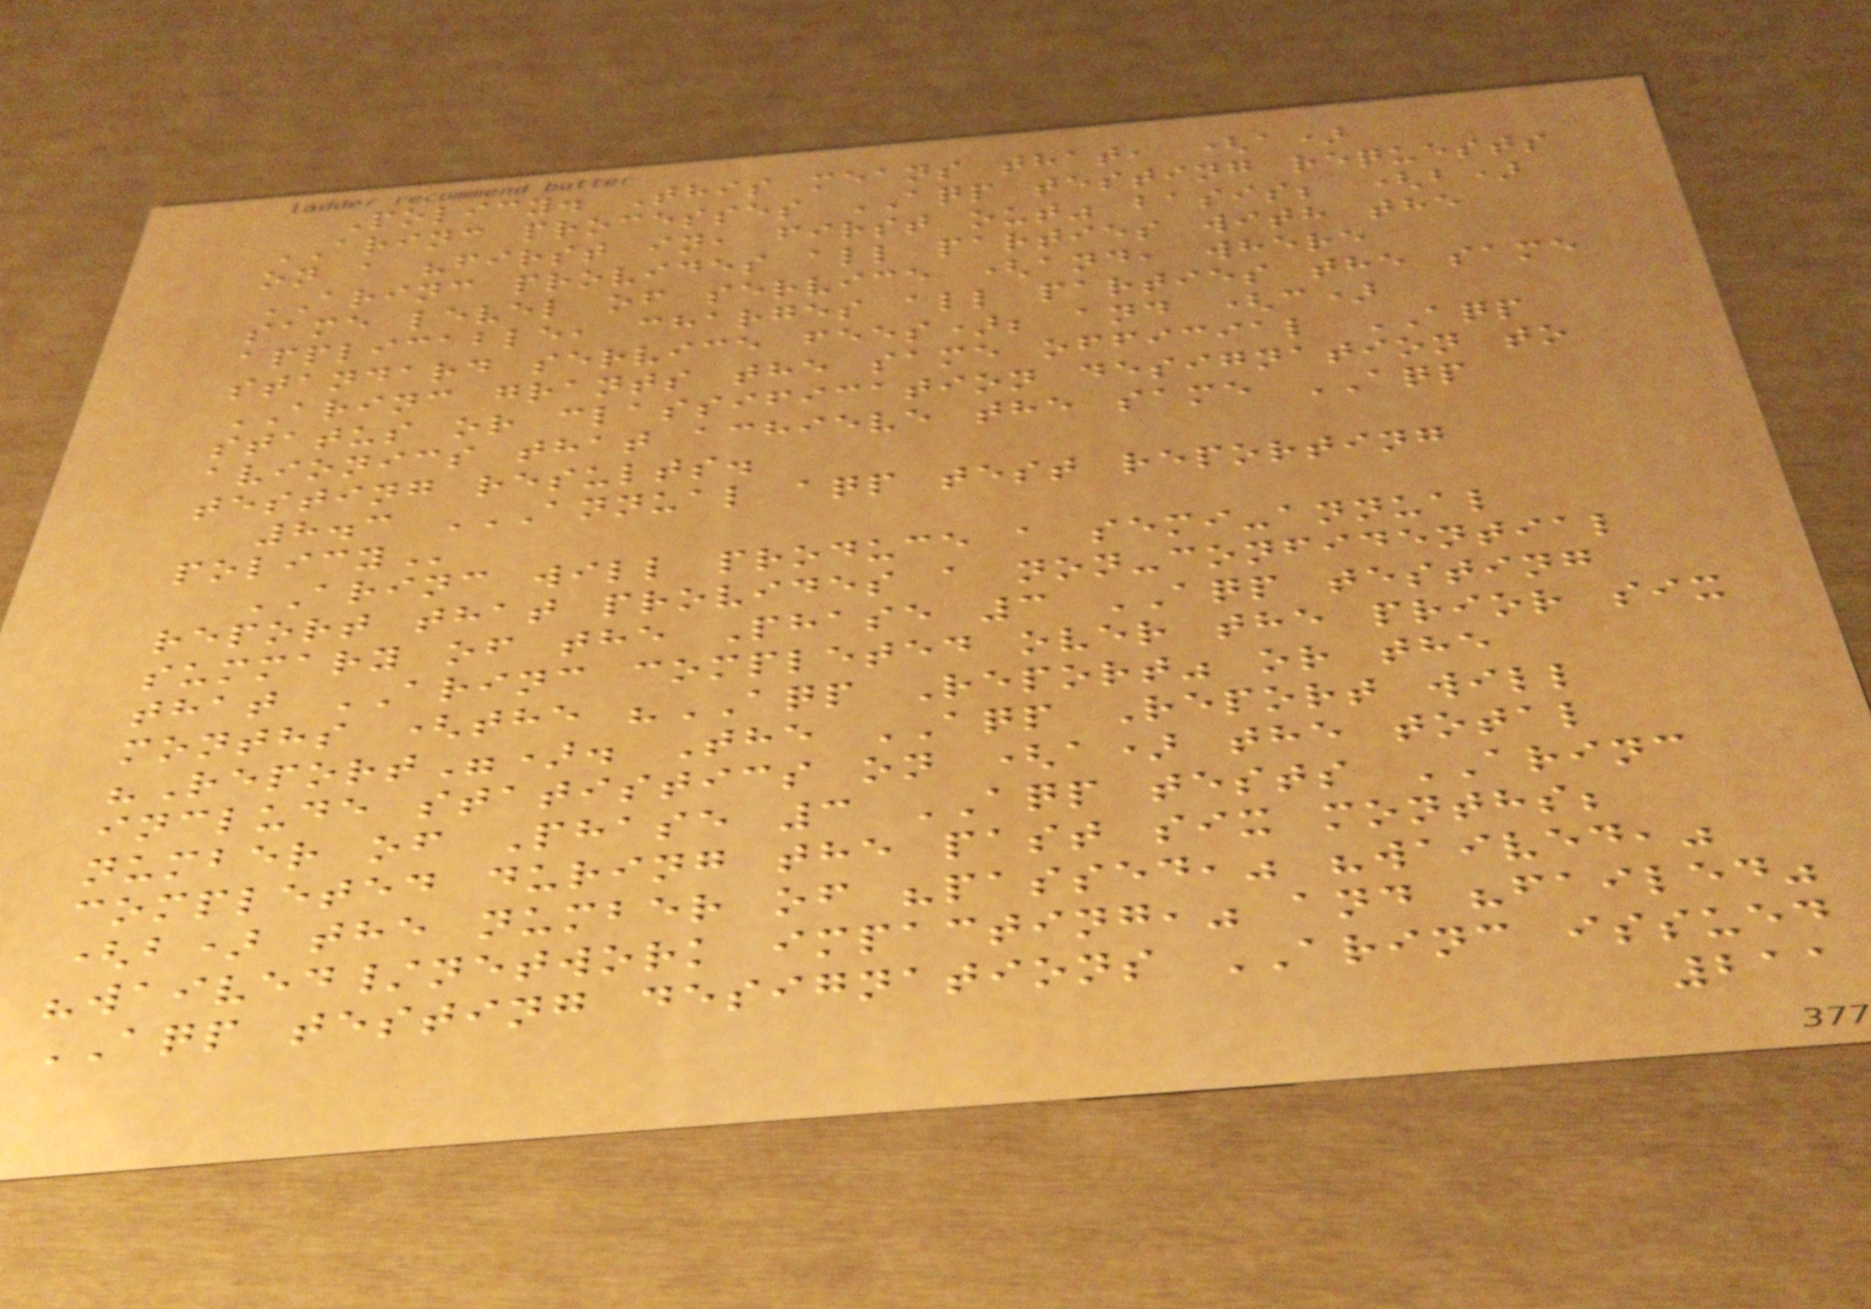Policy. This means that, (a)
ARINC processes AQP testing requests
on a "first in, first out" basis; (b)
ARINC provides all parties with the
same level of service (and, where
applicable, charges all parties the same
standard service fees); and (c)
ARINC grants the same official AQP
status or classification designation to
avionics that achieve the same AQP
testing results.
8.3 ANNUAL AQP TEST REPORTING
POLICY
ARINC will produce a semi-annual
report that provides a non-confidential
summary of the Phase 3 AQP testing
that ARINC completed over the prior six
months (the "AQP Report" or the
"Report"). The AQP Report will
include statistics on (a) the total
number of Phase 3 AQP tests ARINC
completed during the past six months;
(b) the number of "passed," "waived,"
"waived/network impacting," and "failed"
AQP testing designations ARINC issued
211
